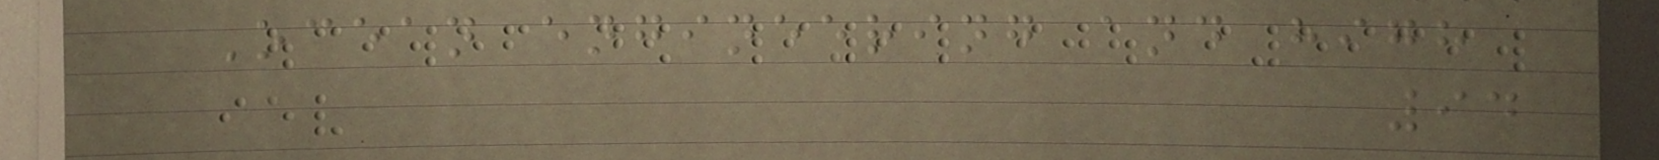Ocean engineering and high
94
